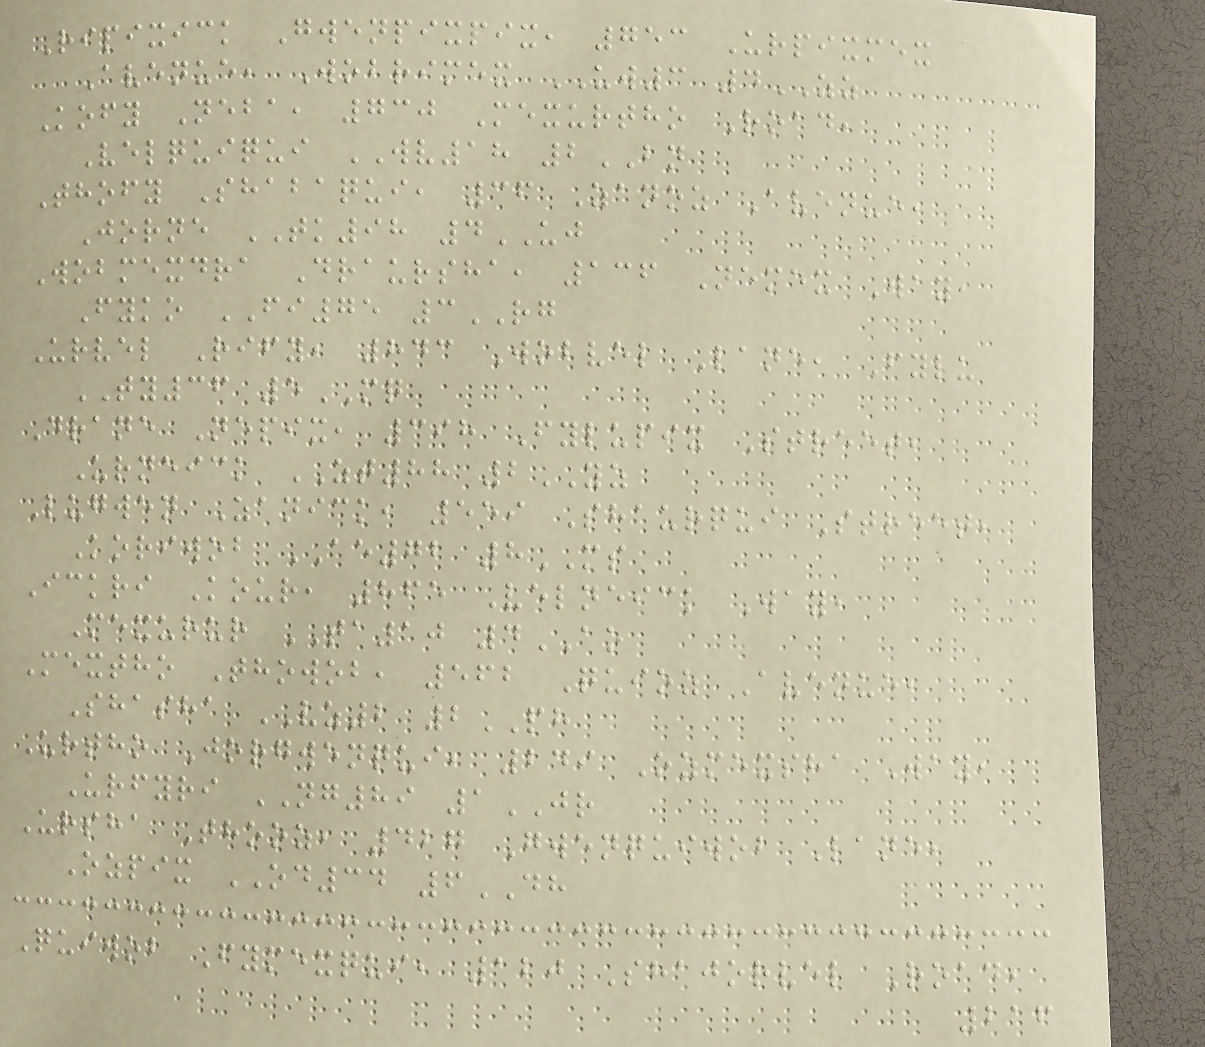Ripixick Gwenpixpix, 753 Urpixmex
Avenue, Wobrimex UW3 4ZZ
Kofy Neba, 730 Mexurtho Road,
Velquiqui WV18 2BN
Thofy Shabaqui, 36 Zanoz Avenue,
Jorne TK98 4UJ
Wobmexdra Draursha, 136 Nemex Way,
Fyko FI75 3RG
Urvel Rify, 843 Wobvel Lane, Fylu
TY36 5MQ
Drane Nepix, 398 Fylupix Street,
Urneick ZT88 2YZ
Lugwen Zanick, 559 Shaurqui Street,
Koriwob AE72 8MS
Ickri Kour, 865 Velneick Way,
Mexurur TA10 4AO
Mextho Thowob, 562 Quioz Avenue,
Shasha VZ2 2PH
Urtho Jorgwenqui, 249 Ozmexsha Way,
Urfyri NG89 1JR
Ursha Thooz, 427 Gwenquiwob Lane,
Ozpix OD34 6DH
Quiwob Fymexqui, 120 Shajorvel Road,
216
